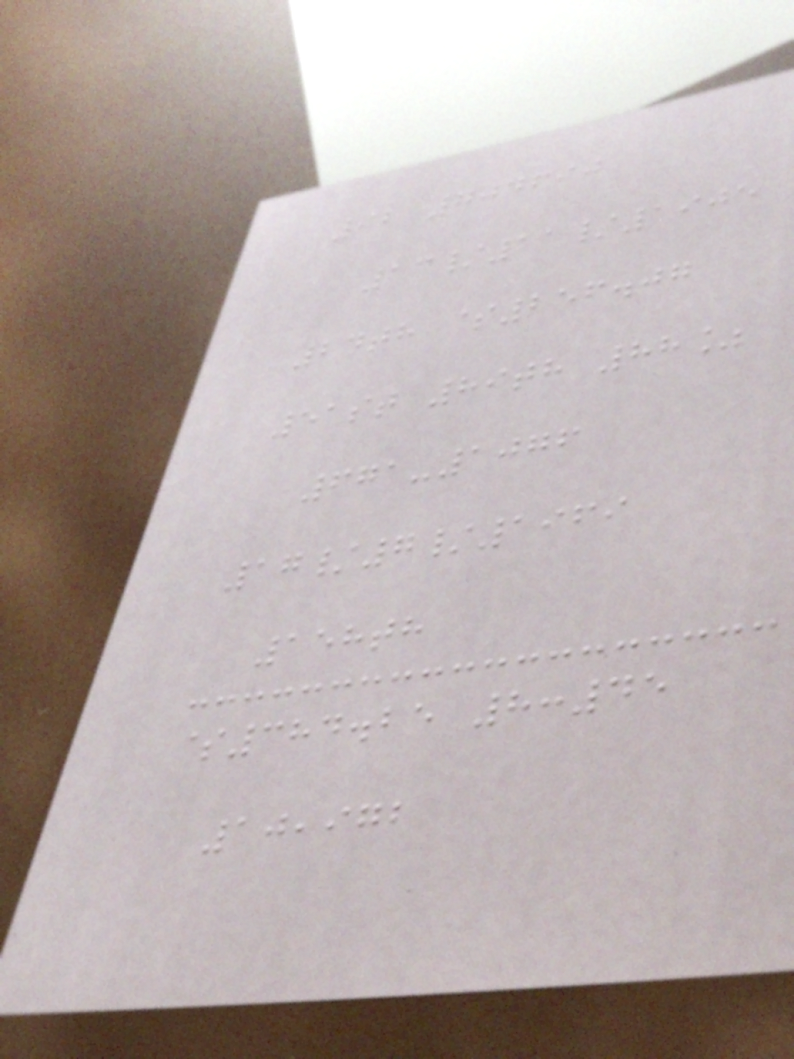92 704690
13/11/1905
24th $256.07
51st 89th 88%
671-1076
17/7/1969
158th
$384.25 8:45
10,972
